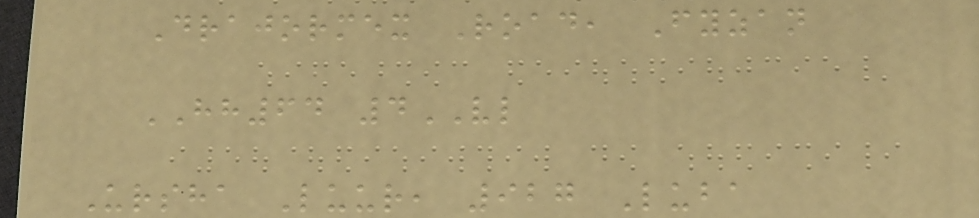Drajormex Road, Fyzan
HH64 4VL
Ursha Luur, 927 Luba
